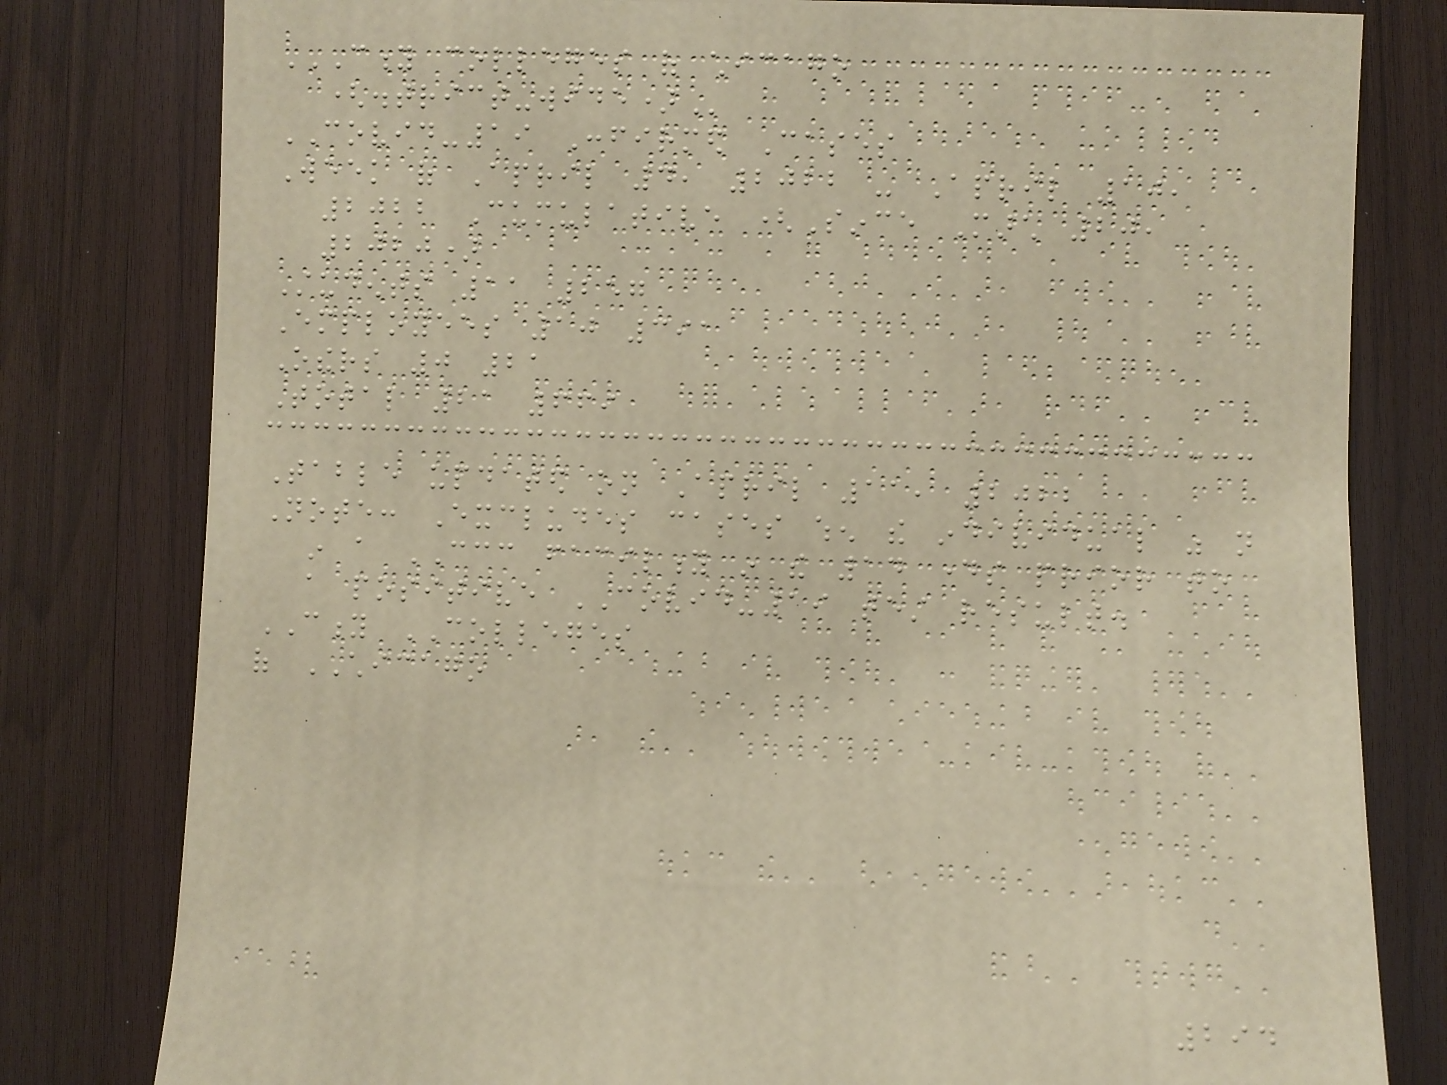CITY COLLEGES OF CHICAGO
(DISTRICT-WIDE)
COVID-19 Confirmed Cases
Week of April 4, 2022 - April 10,
2022 Cumulative (Since March 20,
2020)
Students 11 257
Employees 10 391
Others 0 21
Total 21 669
Table updated on April 11, 2022
Note: Excludes cases when the individual was not
in a CCC facility in the 14 days prior to
a positive COVID-19 test result.
CITY COLLEGES
of CHICAGO
294
